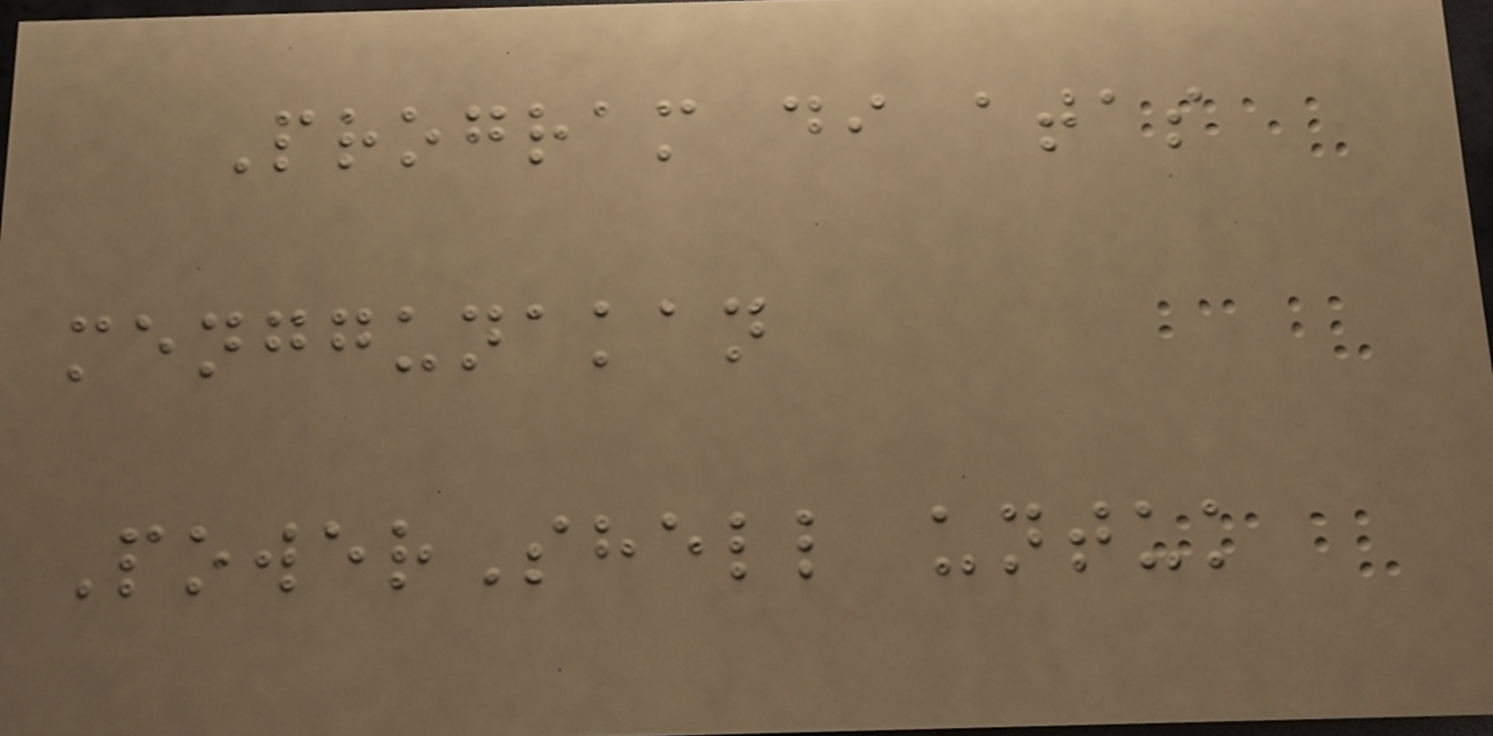Program di atas
menggunakan
PowerShell untuk
